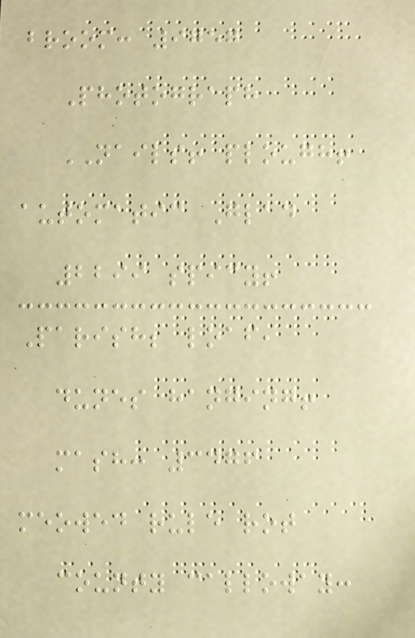broom: 9757
Photograph
NAILS! plough!
automatic Glad
2299 spicy!
Parish; loaf,
dunes hanging!
mash: 3476
meowed rule rot
county calloway:
